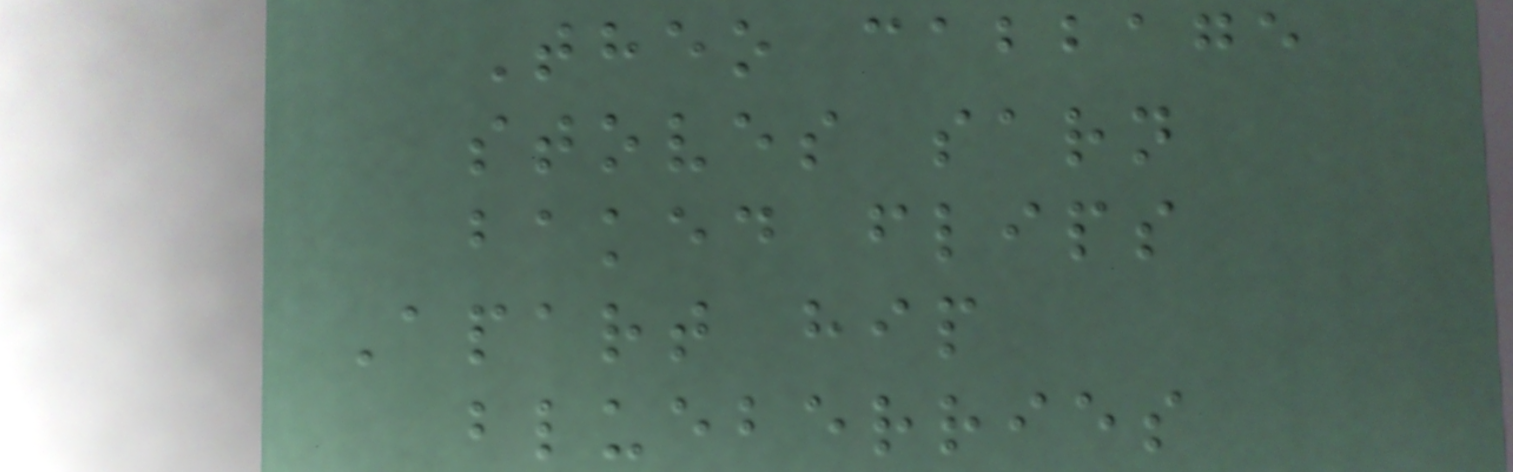Theo cabbage
stoves sarn
baked flips
Apart hip
blueberries
